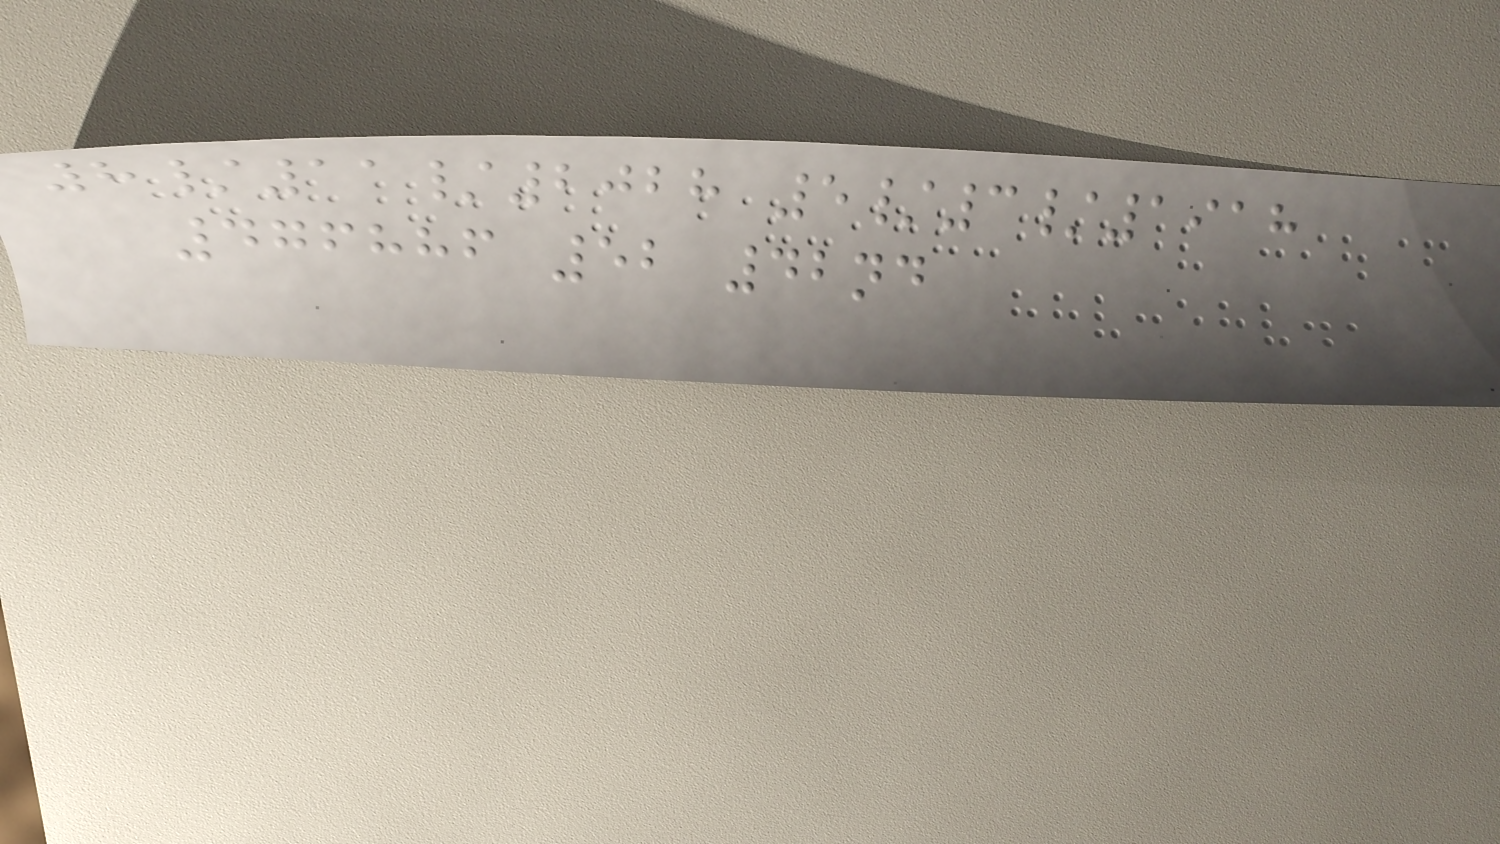8/11/2028 5/3/1918
476886 52 42nd
